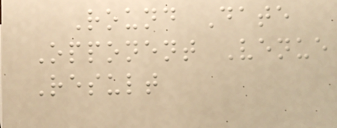Round Date
Opponent Venue
Result
